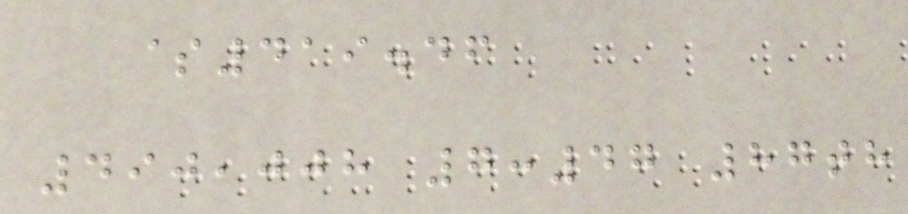$419.46
490,008 7:47 87th
